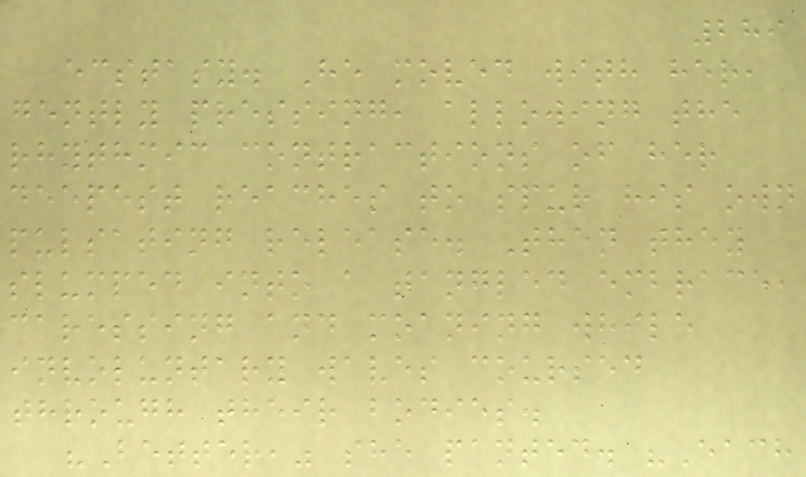289
ecstasy. He moved with her,
gently pressing, allowing the
rhythmic contractions of her
deepest reaches to spur his own
pulsating release. Then they
slumped into a tangled embrace,
caressing and moaning while
involuntary waves coursed
through their bodies.
"Better," she panted. "Each
